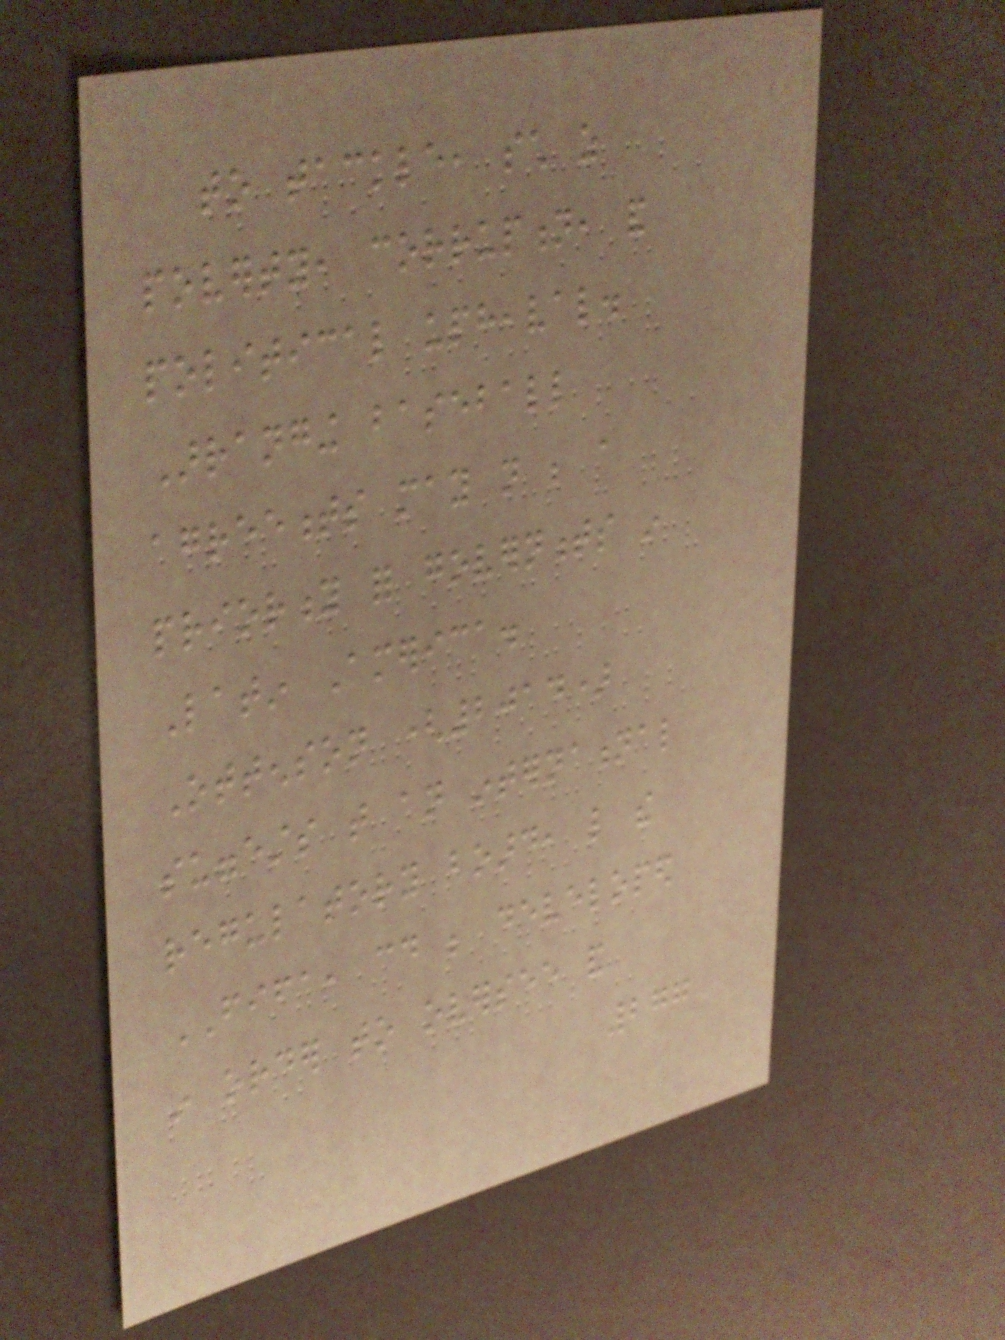to tackle, such as
poverty, corruption, and
political upheaval.
Arranging baseball
agreements may not be a
priority for governments in
Latin America.
Ottenson (2014)
suggests that an international
regulatory board, like the
FIFA, could be developed
in order to oversee and
277
